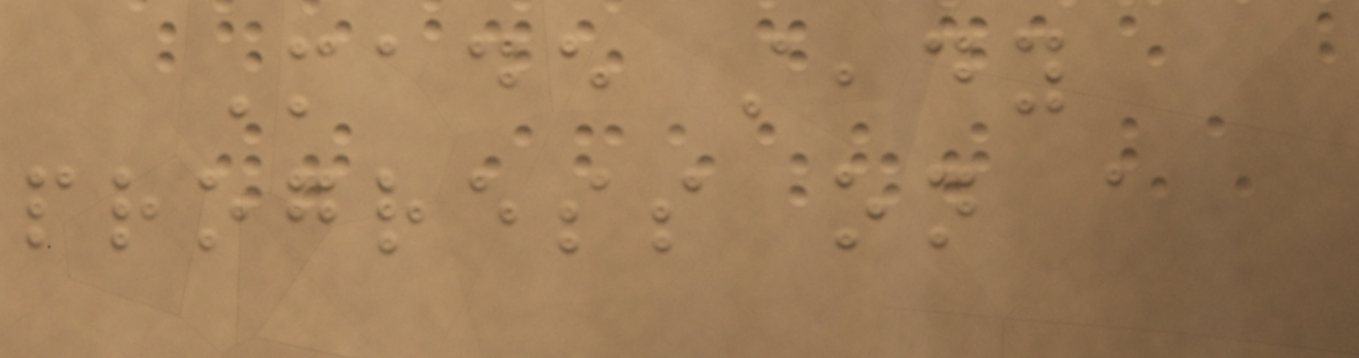Made steady
progress on a
